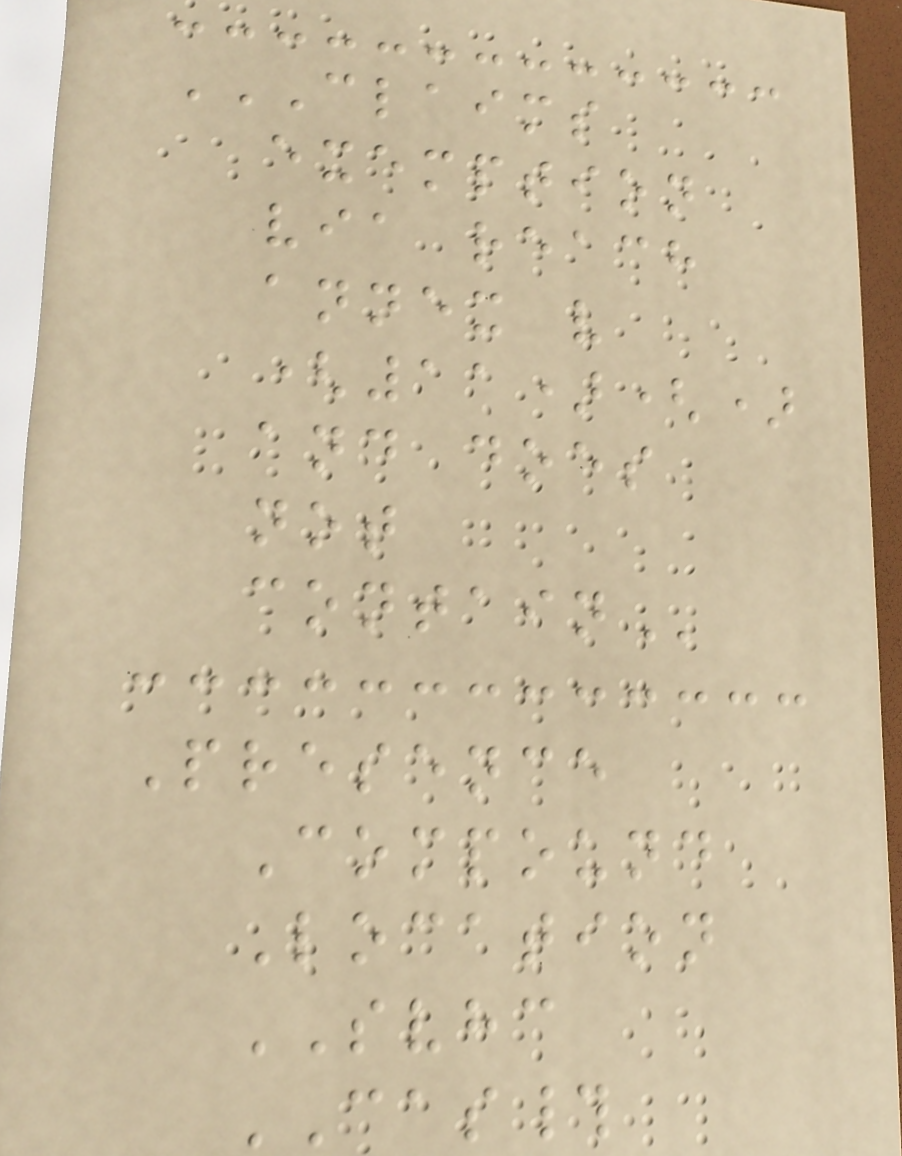CLAIMS
EXEMPTION
VIA REACH
ANNEX V
(11)()
AND DOES
NOT
CONTAIN
Presence
Compound
Location
SVHC
CAS#
